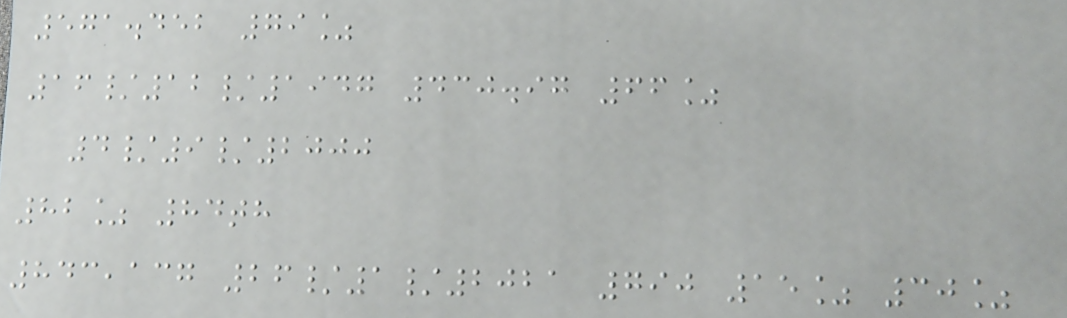571.452 79%
16/12/1947 430.97 66%
4/9/2000
82% 84th
843,137 26/1/2021 790 15% 30%
